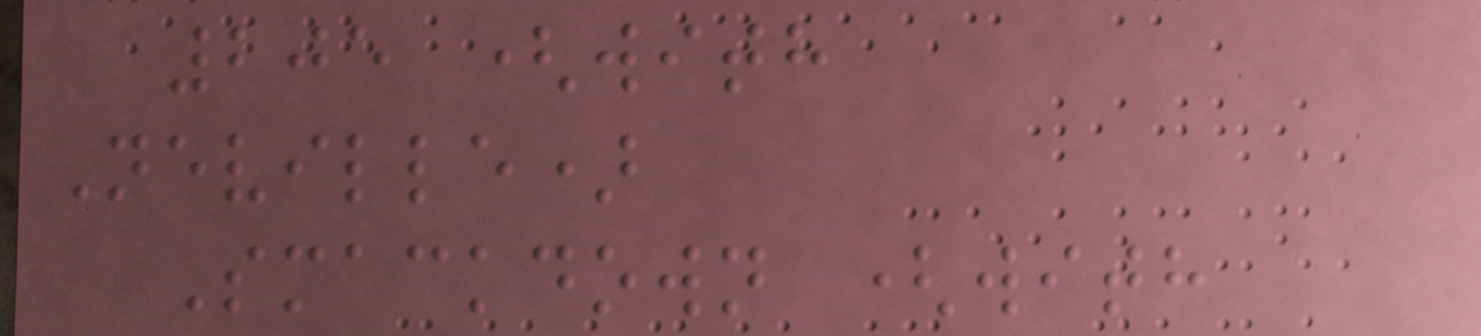205 (with
Neville)
Smackdown (with
